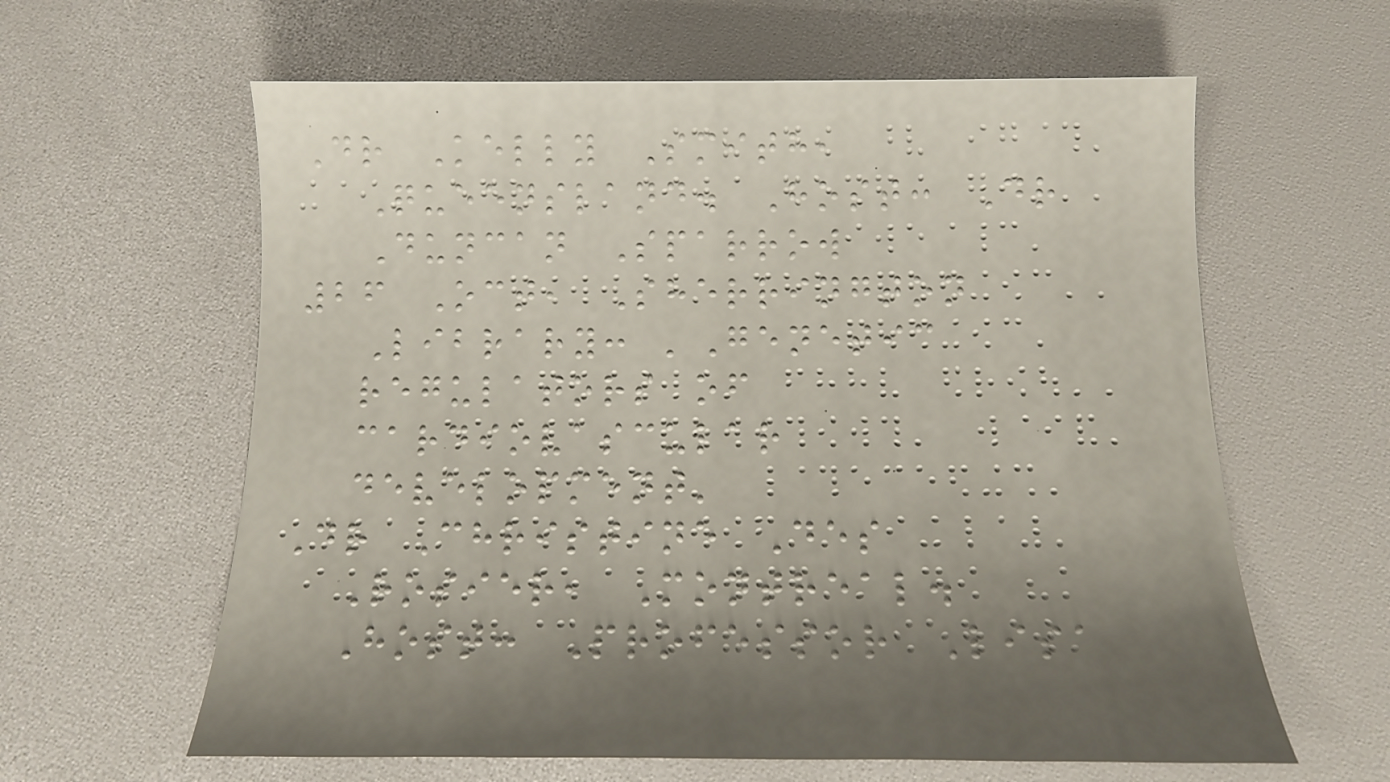Dr Kelly Smith,
Queensland. Host: Dr
Duncan Sparrow
26 Oct, Sherrington
Library: 'Genetic
regulators of
cardiovascular
development'
Dr Christine Des
Rosier, Montreal.
Host: Professor Lisa
